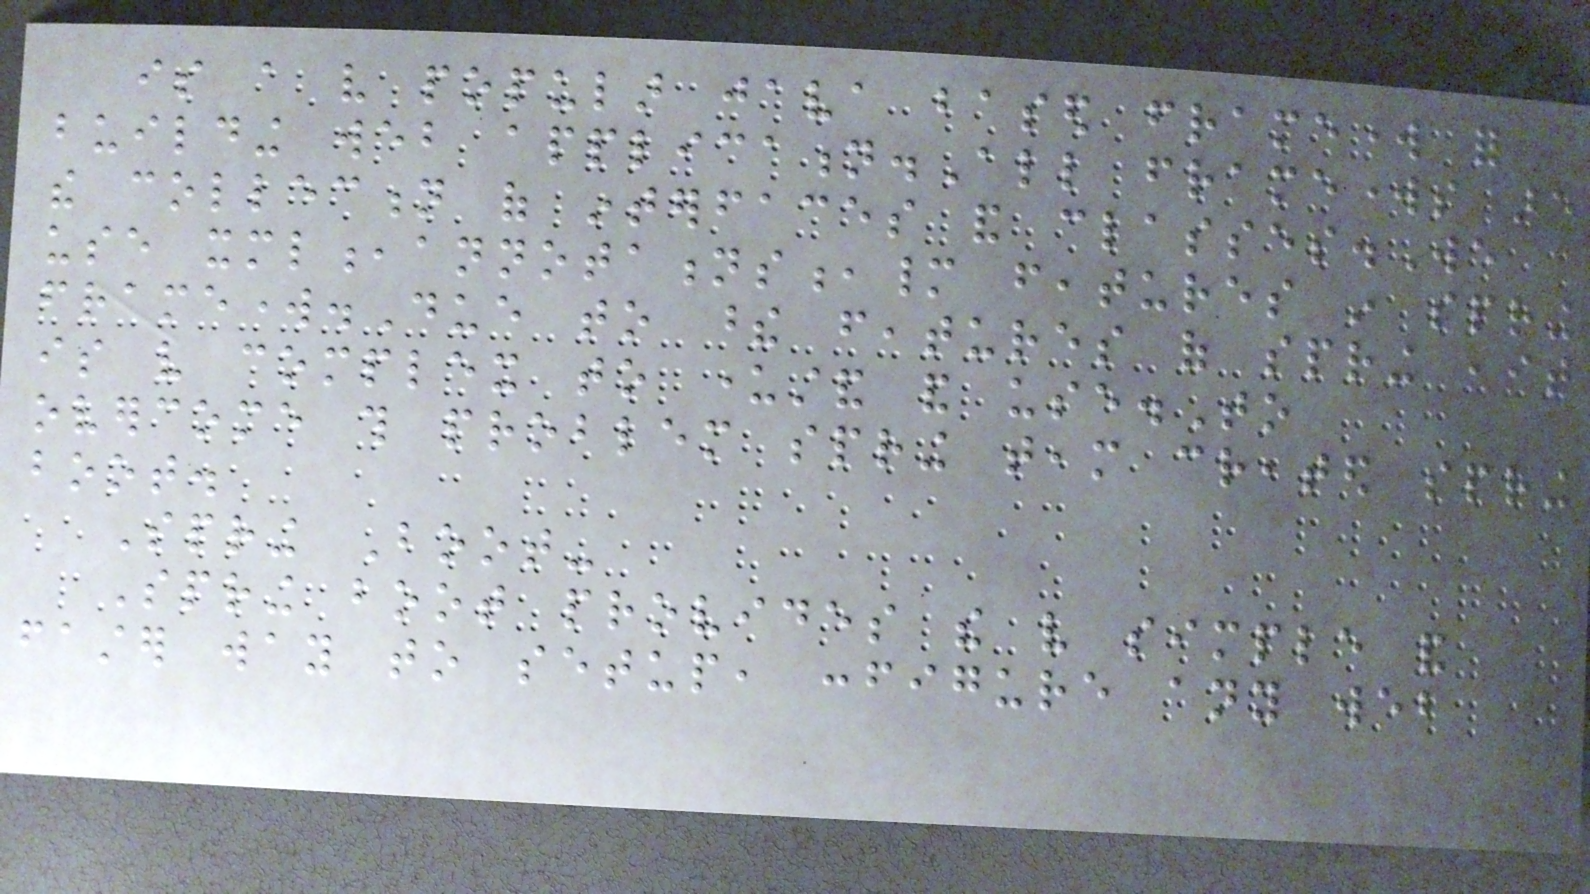is a very popular java based framework for
building web application.All frameworks are
the collection of interfaces and classes.We
use xml,annotations,many features in spring
framework.Due to these features of spring ,it
is very complex to understand and use.To
overcome this problem spring team created spring
boot.
Spring Boot-
Spring boot provides the very simple and
faster way to setup, configure any web
